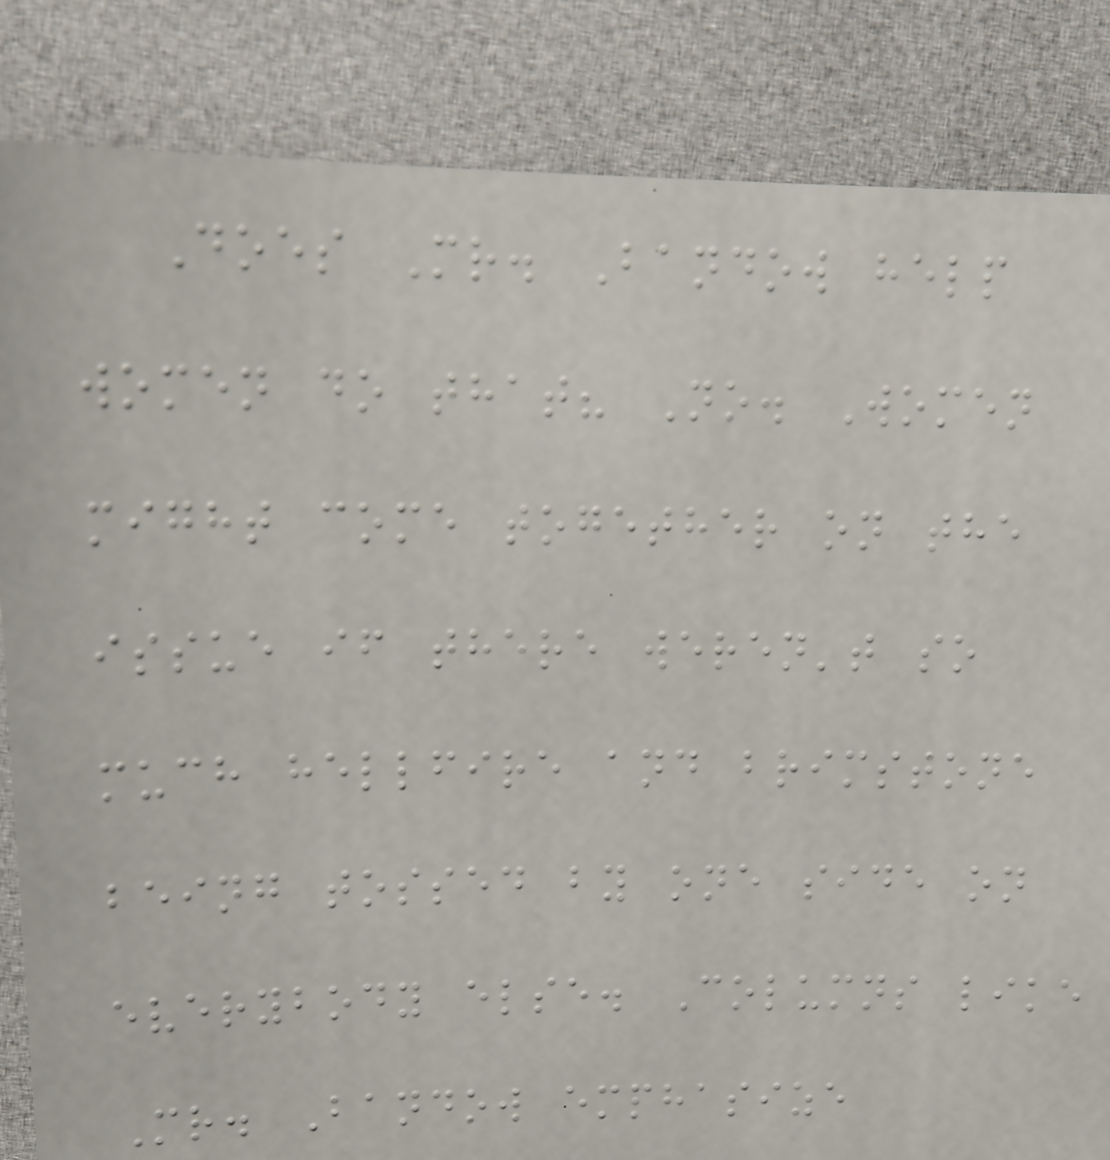Does Mr. Bandow help
women do that? No. Women
might come together on the
issue if there weren't so
much hellfire and brimstone
being tossed by one side on
everybody else. Columns like
Mr. Bandow emphasize
